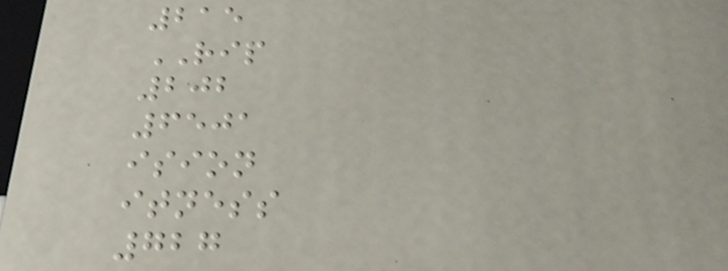215
RIP
202
6501
ision
itness
727
